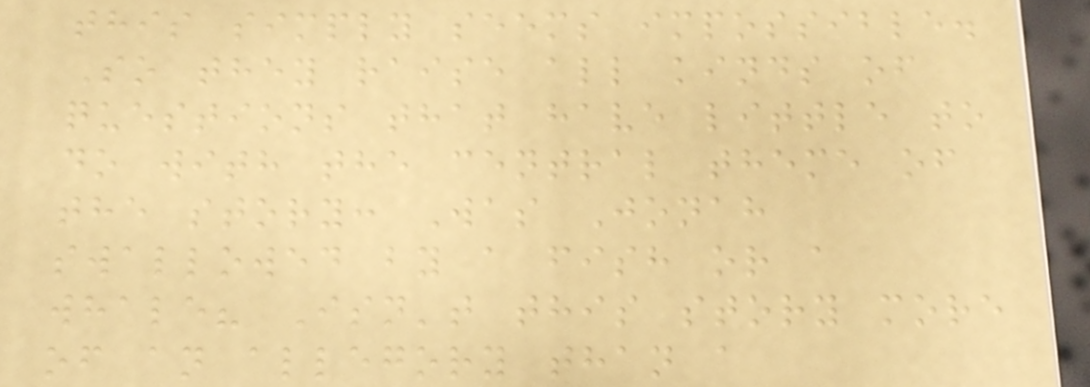this simply seems impossible.
So they raise all kinds of
questions that have little to
do with the central theme of
the story: Was Jonah
swallowed by a fish or a
whale? Isn't this story more
of an allegory than a
